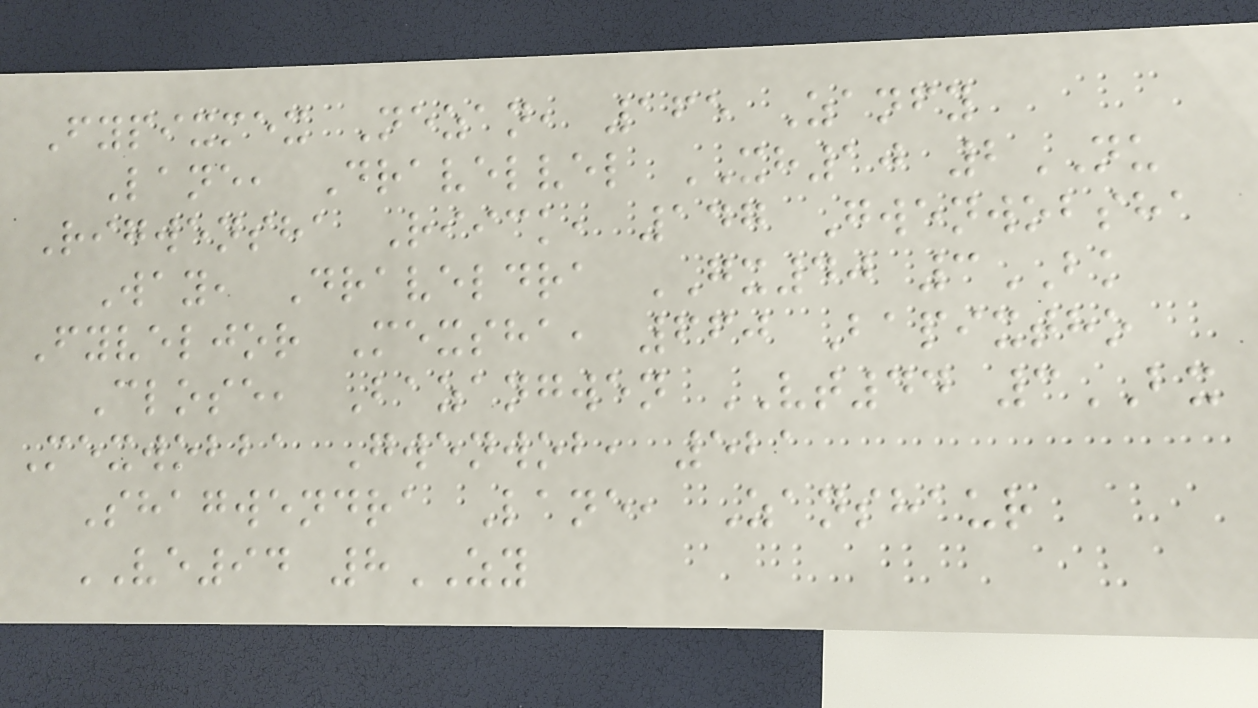Fypixmex Nezan, 165 Zanfy
Lane, Dravelvel XH10 2NU
Rigwensha Riick, 147 Gwenwobsha
Way, Draveldra GX40 3BK
Fyveljor Mexsha, 660 Bapixtho
Close, Bazangwen VT44 3BX
Mexwobba Gwenwob, 521
Shagwendra Lane, Zanshaur
VE94 8ZY
